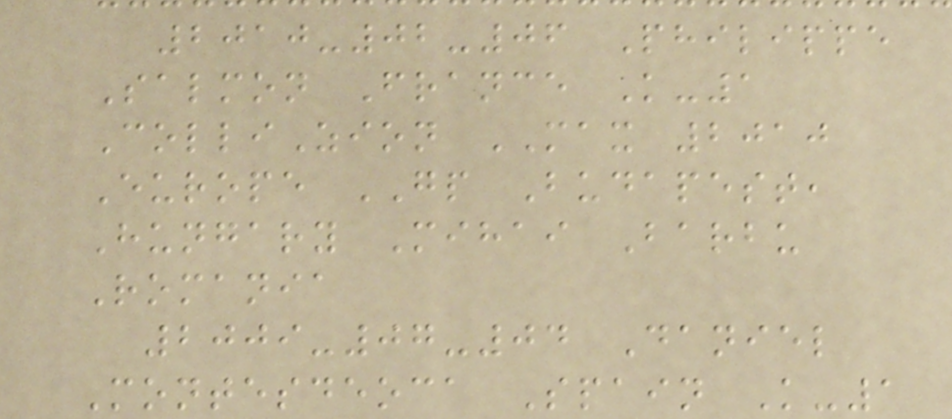2010-02-06 Philippe
Salmon France K-1
ColliZion MAX 2010
Europe GP Budapest,
Hungary Mihai Barbu
Romania
2009-07-04 Daniel
Montesdeoca Spain K-1
